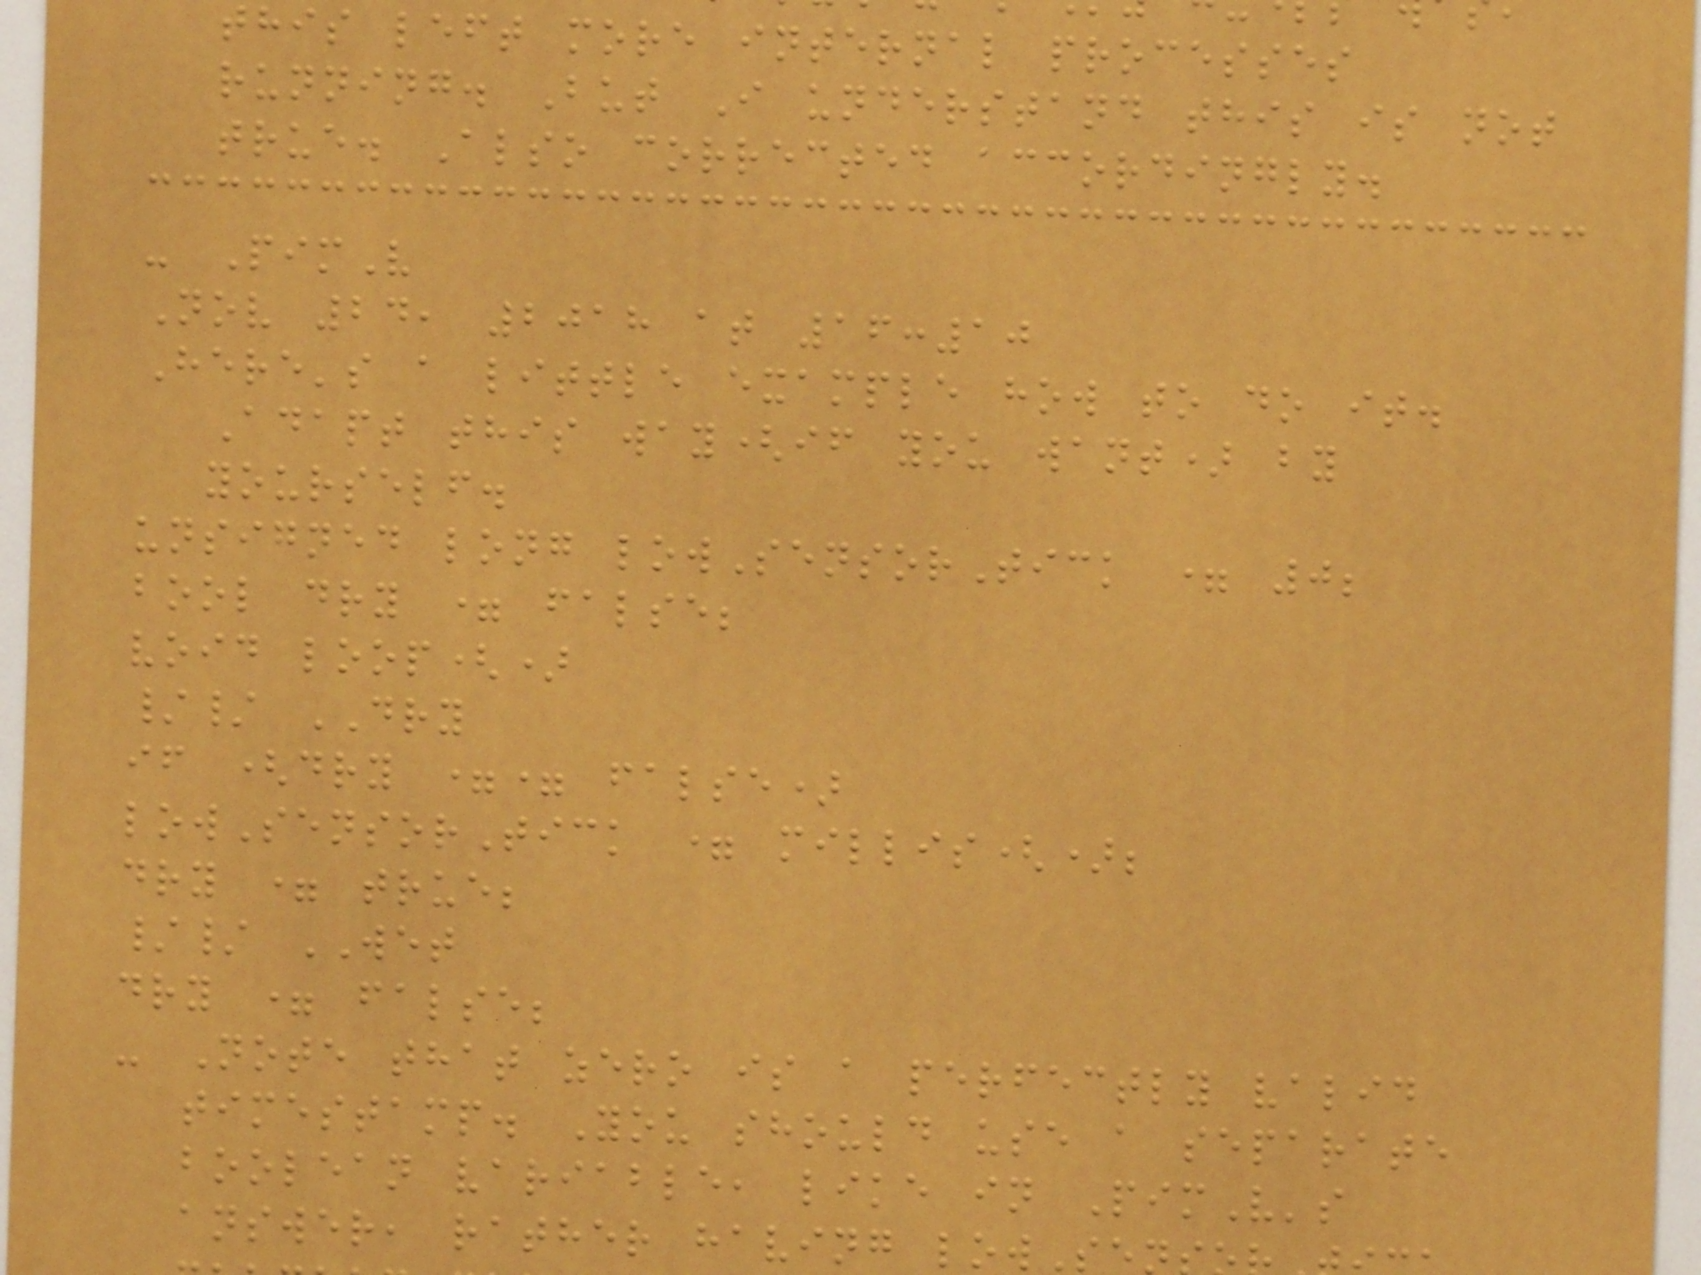this left more internal processes
running. But I understand this is not
true. Also corrected accordingly.
- PimV
Nov 24, 2018 at 16:10
Here's a little example how to do it.
Adapt this way(if you want) by
yourself.
unsigned long lowSensorTick = 0;
bool dry = false;
void loop()
// DRY
if (dry == false)
lowSensorTick = millis();
dry = true;
// WET
dry = false;
- Note that zero is a perfectly valid
timestamp. You should use a separate
boolean variable, like in PimV's
answer, rather having lowS
